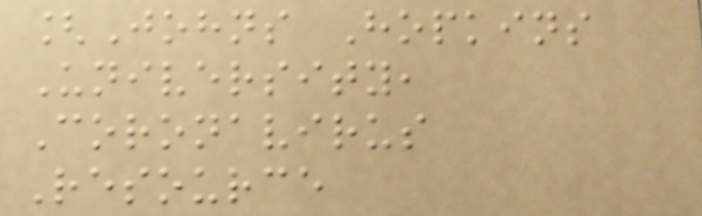[Johns Hopkins
University,
Coronavirus
Resource
